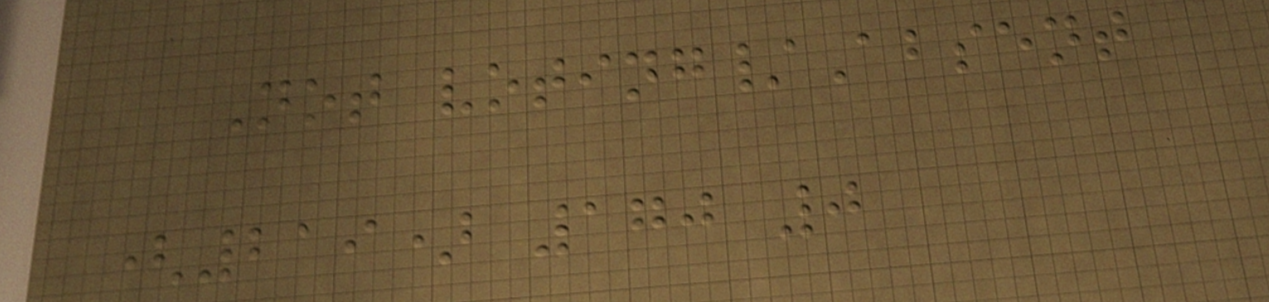Not voting/Absent
(219) 170 0
